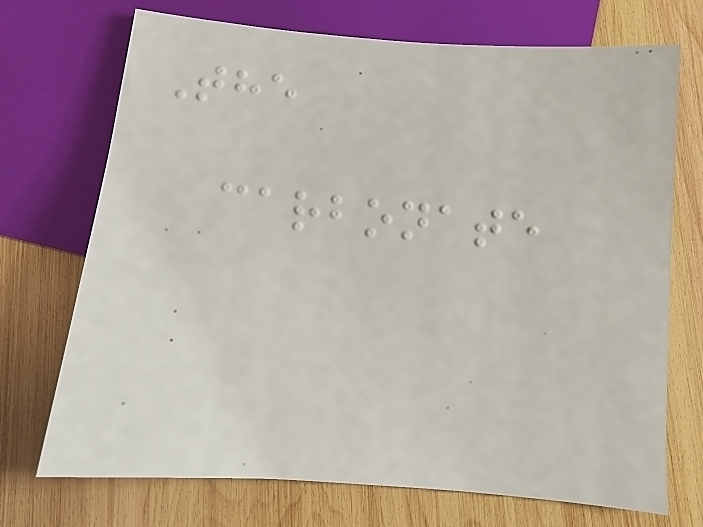The
carbonate
